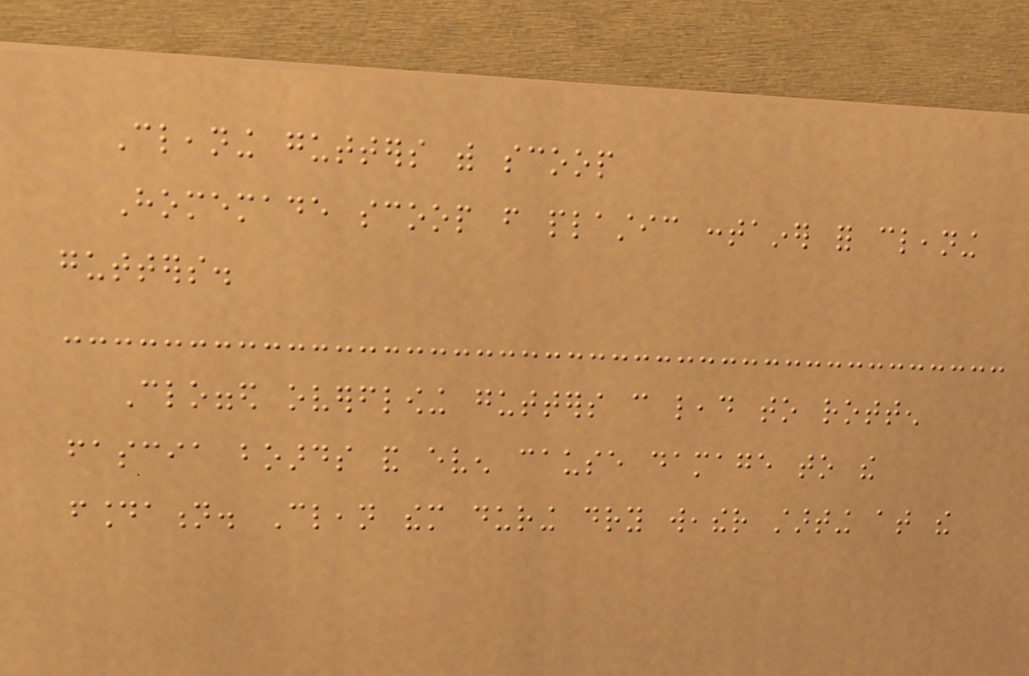Cleaning gutters with scoop
Homemade scoop from plastic container for cleaning
gutters.
Clogged overflowing gutters can lead to rotten
fascia boards and even cause damage to the
foundation. Clean them during dry weather starting at the
